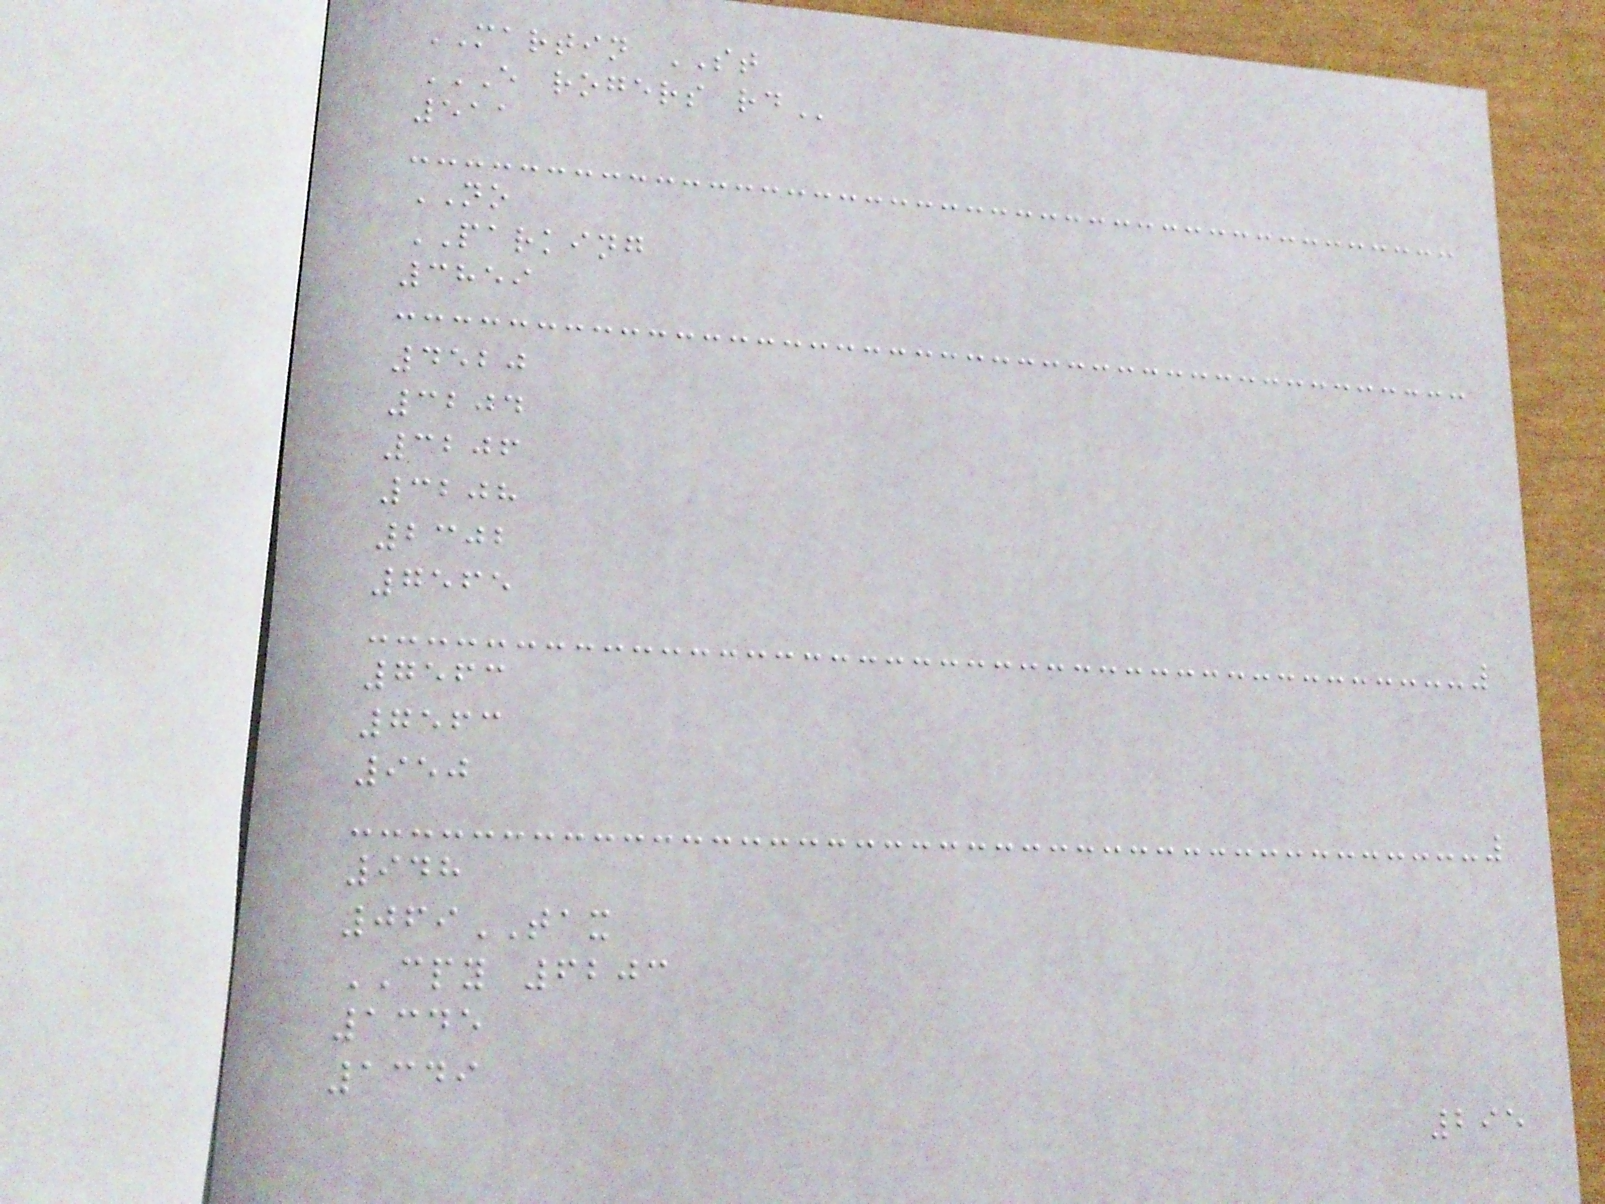MARTIN ST
E ROGERS RD
511
NO
PARKING
3859
4520
3204
3206
3208
2302
7565
7563
7563
950
948
069TAX
CPY 6203
1345
1349
295
